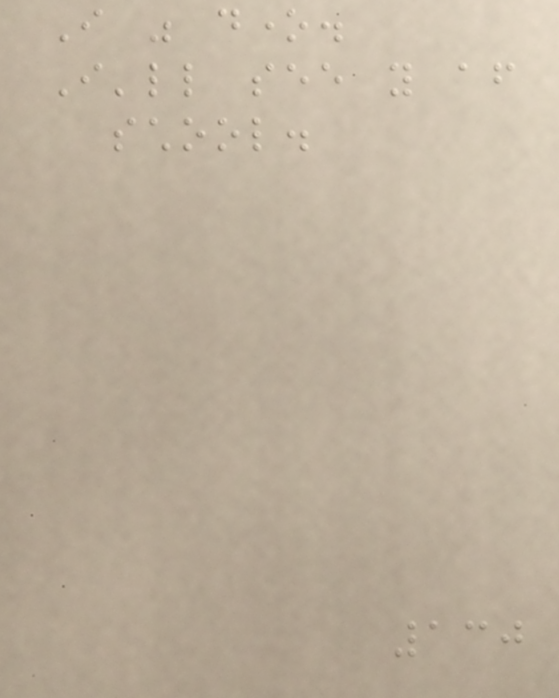I was done.
I'll see you after
school.
130
